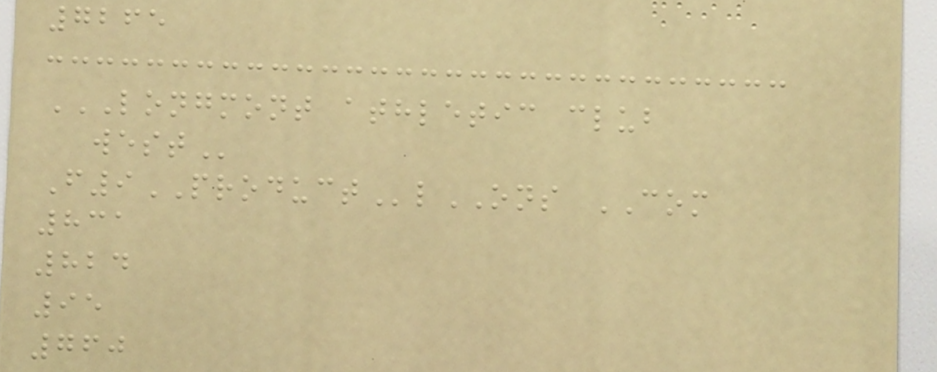7265
LONGMONT ATHLETIC CLUB
WEST
F9PRODUCTlONS COM
831
824
95
760
